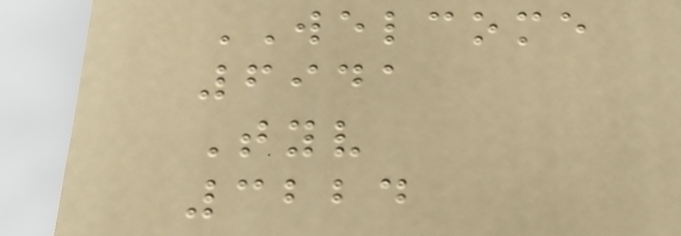WELCOME
6941
Tyv
3224
